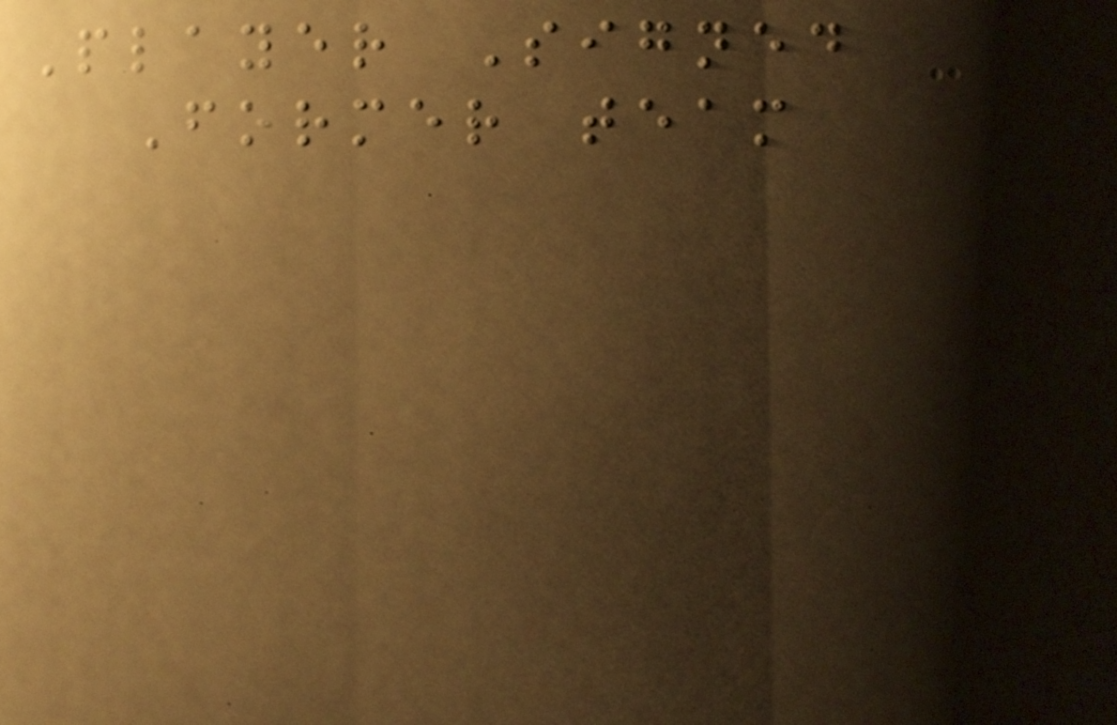Player Signed
Former team
